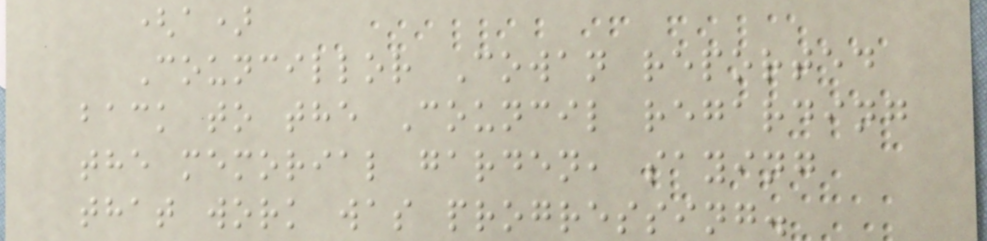(a)
Councillor Cowan reported
back to the Council regarding
the memorial garden, saying
that work was progressing.
